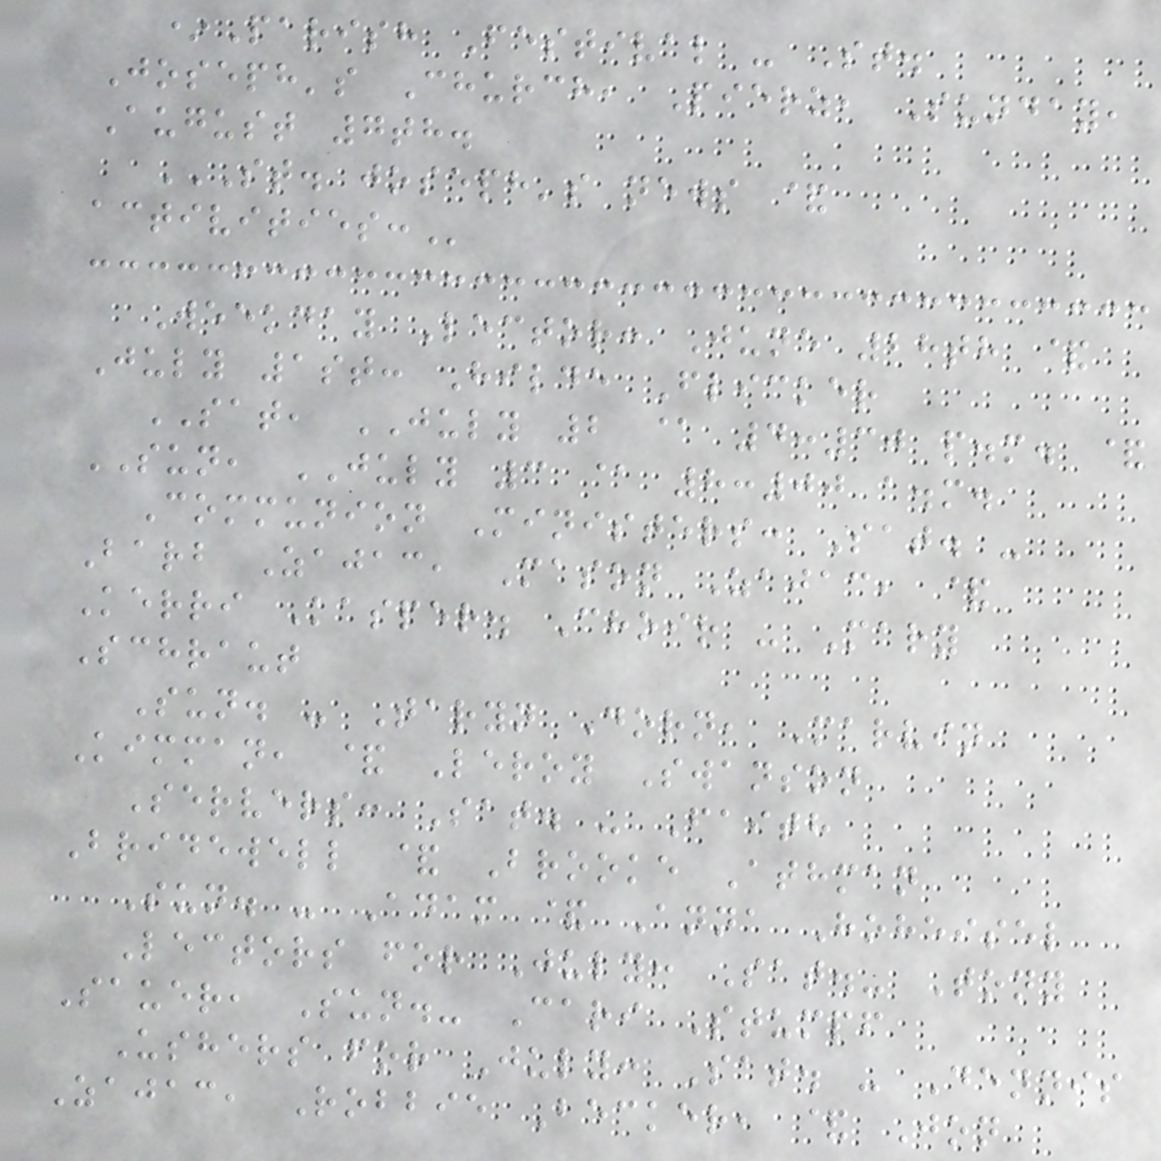*Parish Festival - St.
Joseph's Church, Pierz, Sunday,
August 7th.
ST. JOSEPH'S NEWS &
ACTIVITIES:
Weekday Lector: June 28th &
July 1st: Hilde Flicker
SAT, JULY 2 @ 4:30 p.m. &
SUN, JULY 3 @ 8:00 a.m.
Communion Ministers: Sat. -
Barb Zajac, Mason Zajac, &
Kerri Kasper. Choir - Mary
Schraut
Sun. - Taryn Dorn, Marvin
Kimman, & Leroy Swanson
Servers: Sat. - Faith
Bridewell & Brooke Athman
Sun. - Adam & Anna Hoheisel
Lectors for July: Sat.- Tony
Sauer, Sun.- Cari Stumpf
Ushers for July: Sat. - Dennis
Zajac, Robbie Becker, & Jon
